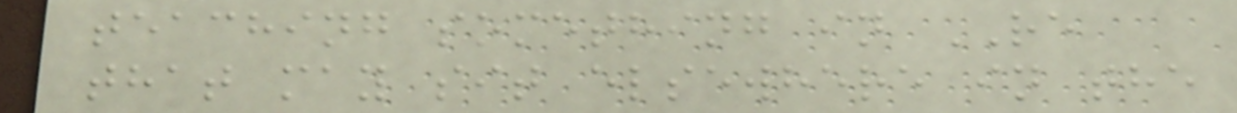teaching something in RE
that may sit elsewhere in the
